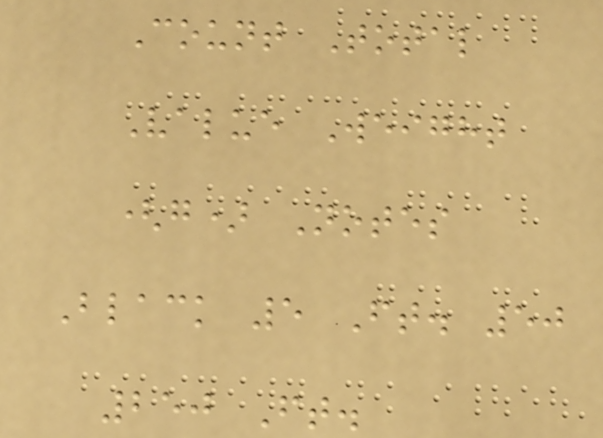Count Total
Value Weight
(g) Notes
Black 5 Ft. 50
250 Ft.
